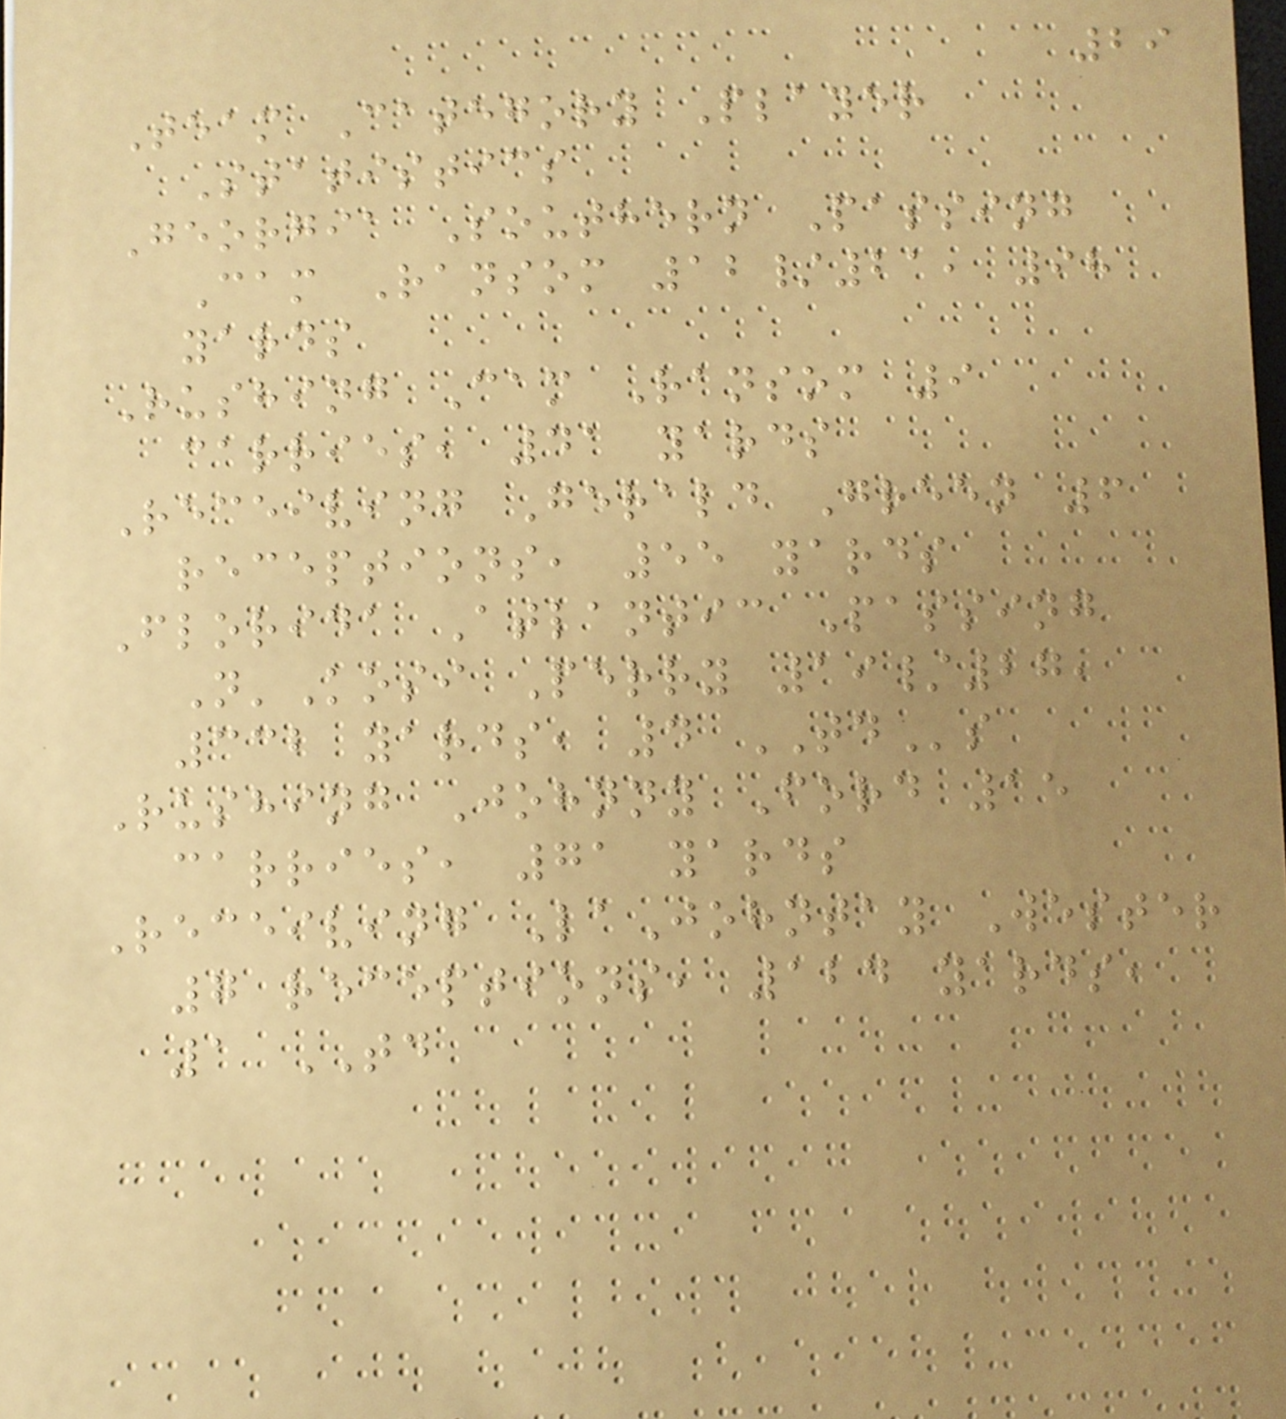29
Team Category Player
Statistics
Georgia Southern Passing
Cam Ransom 12/21, 98
yards
Rushing Cam Ransom 9
carries, 41 yards
Receiving Gerald Green 6
receptions, 55 yards
Florida Atlantic Passing
N'Kosi Perry 19/27,
332 yards, 4 TDs
Rushing Johnny Ford 15
carries, 71 yards
Receiving LaJohntay Wester
7 receptions, 124 yards,
1 TD
